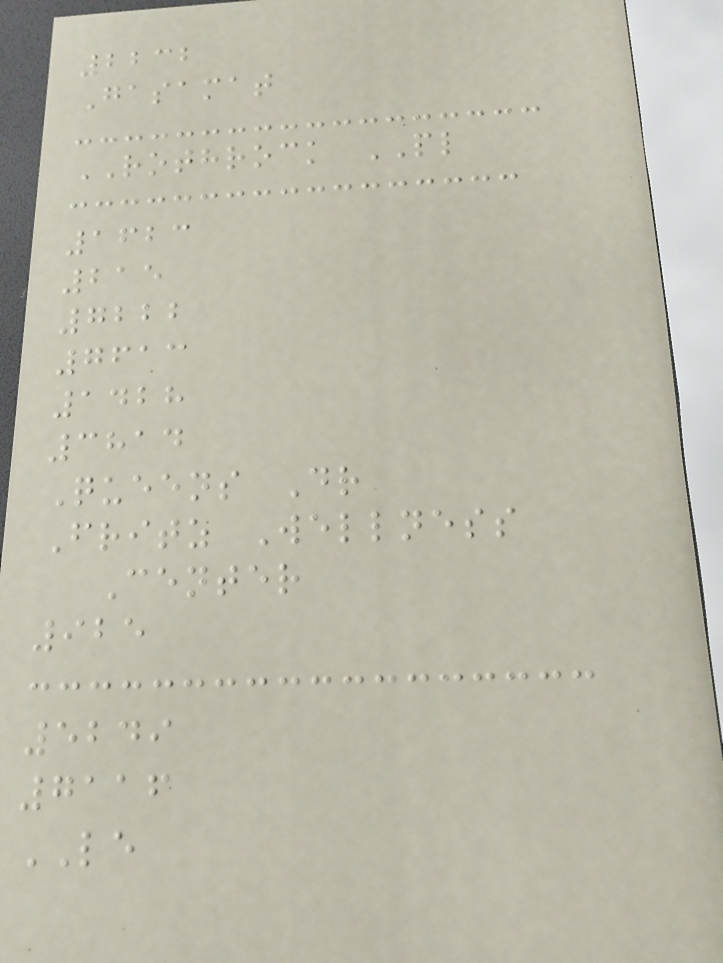2232
Gasamat
ROTHROCK PL
1623
215
7222
7613
1428
3814
Queens Dr
Fritz Wellness
Center
925
5249
7116
LE
